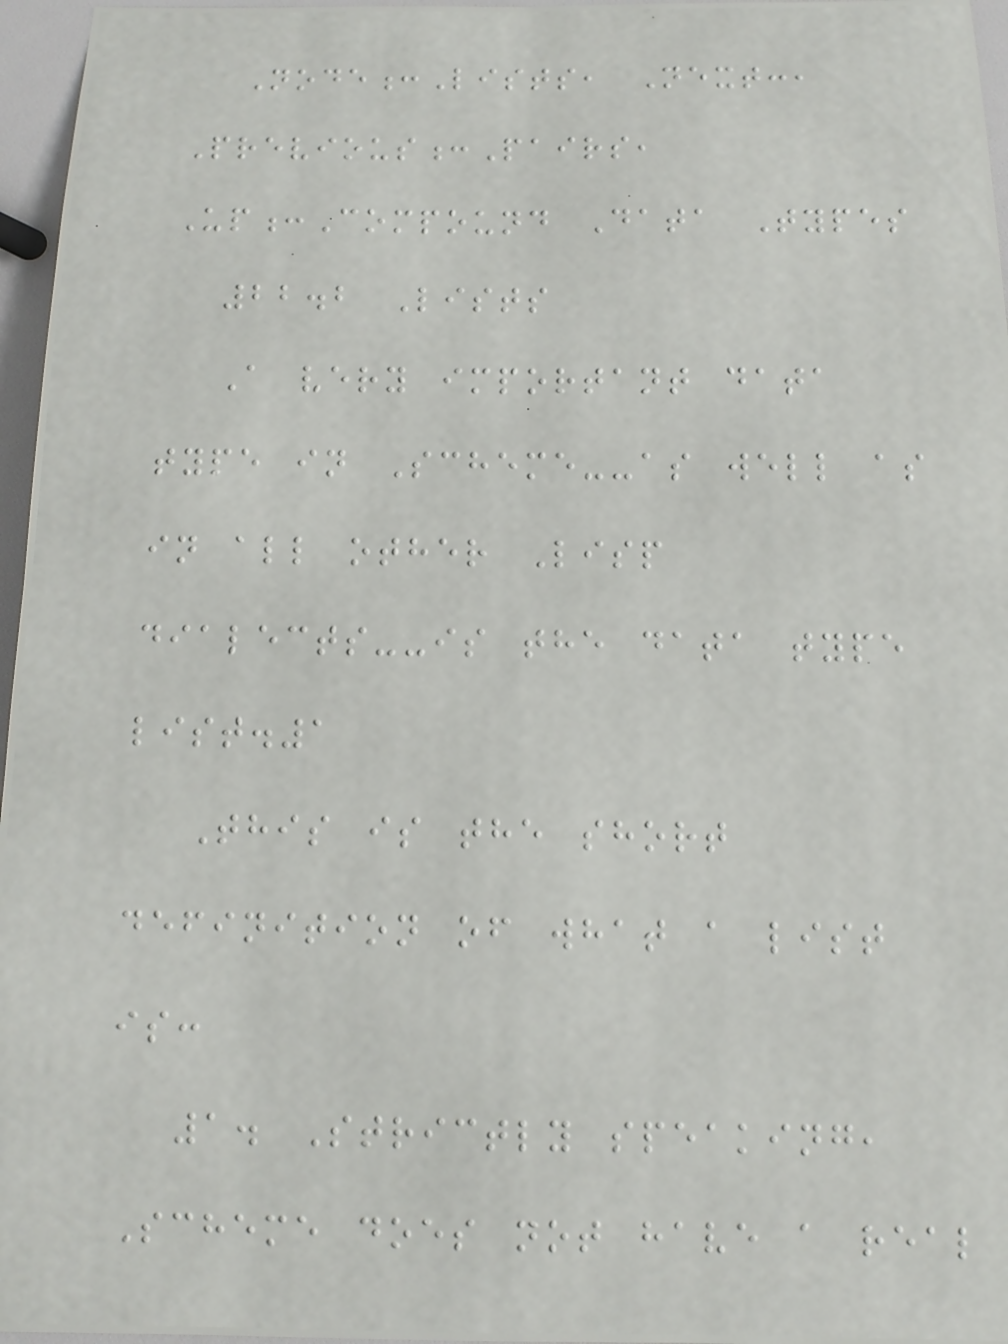Node:Lists, Next:,
Previous:Pairs,
Up:Compound Data Types
22.2 Lists
A very important data
type in Scheme--as well as
in all other Lisp
dialects--is the data type
list.1
This is the short
definition of what a list
is:
1. Strictly speaking,
Scheme does not have a real
